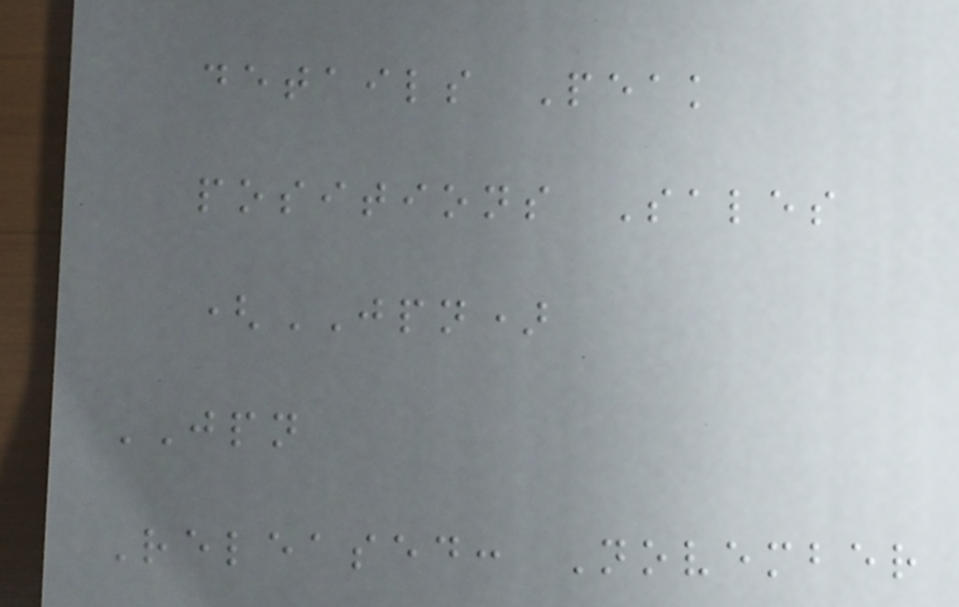details Peak
positions Sales
(JPN)
JPN
Released: November
